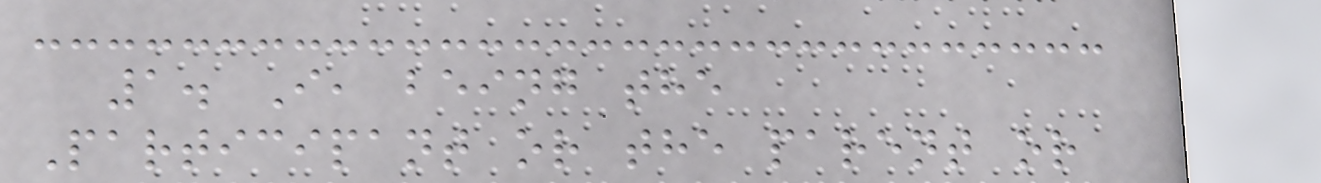1. I, being the
Participant or the parent or
